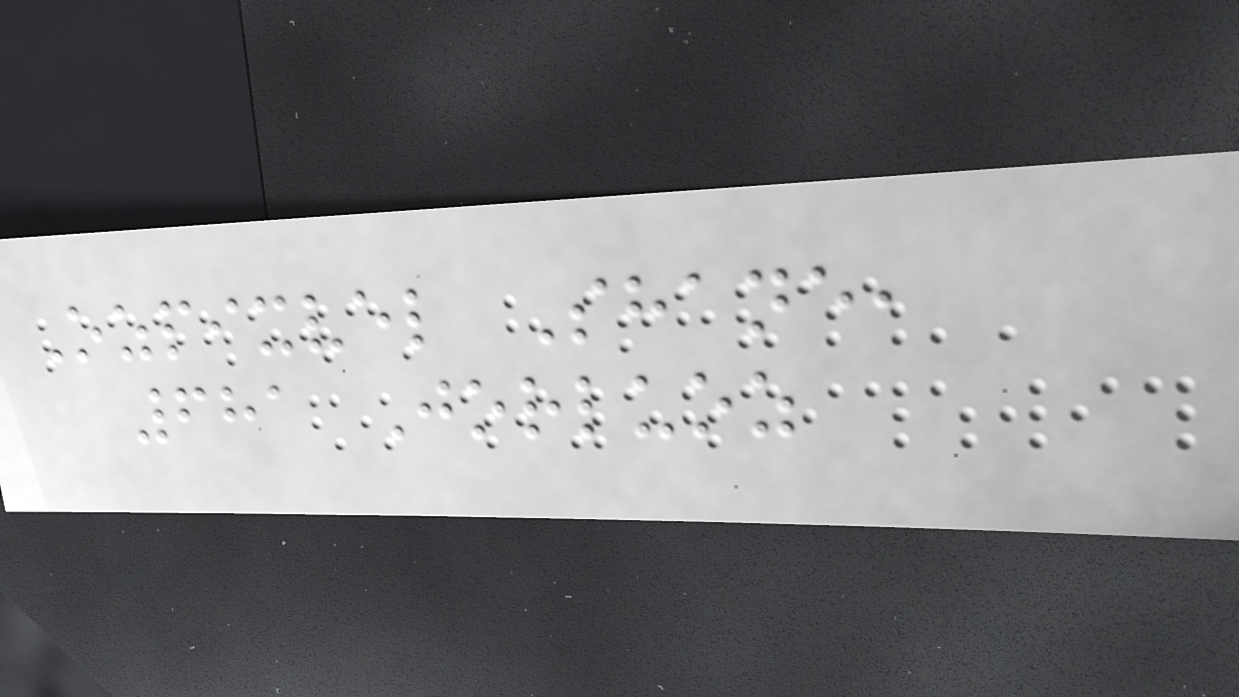Ozpixvel Shane,
681 Jorluoz
